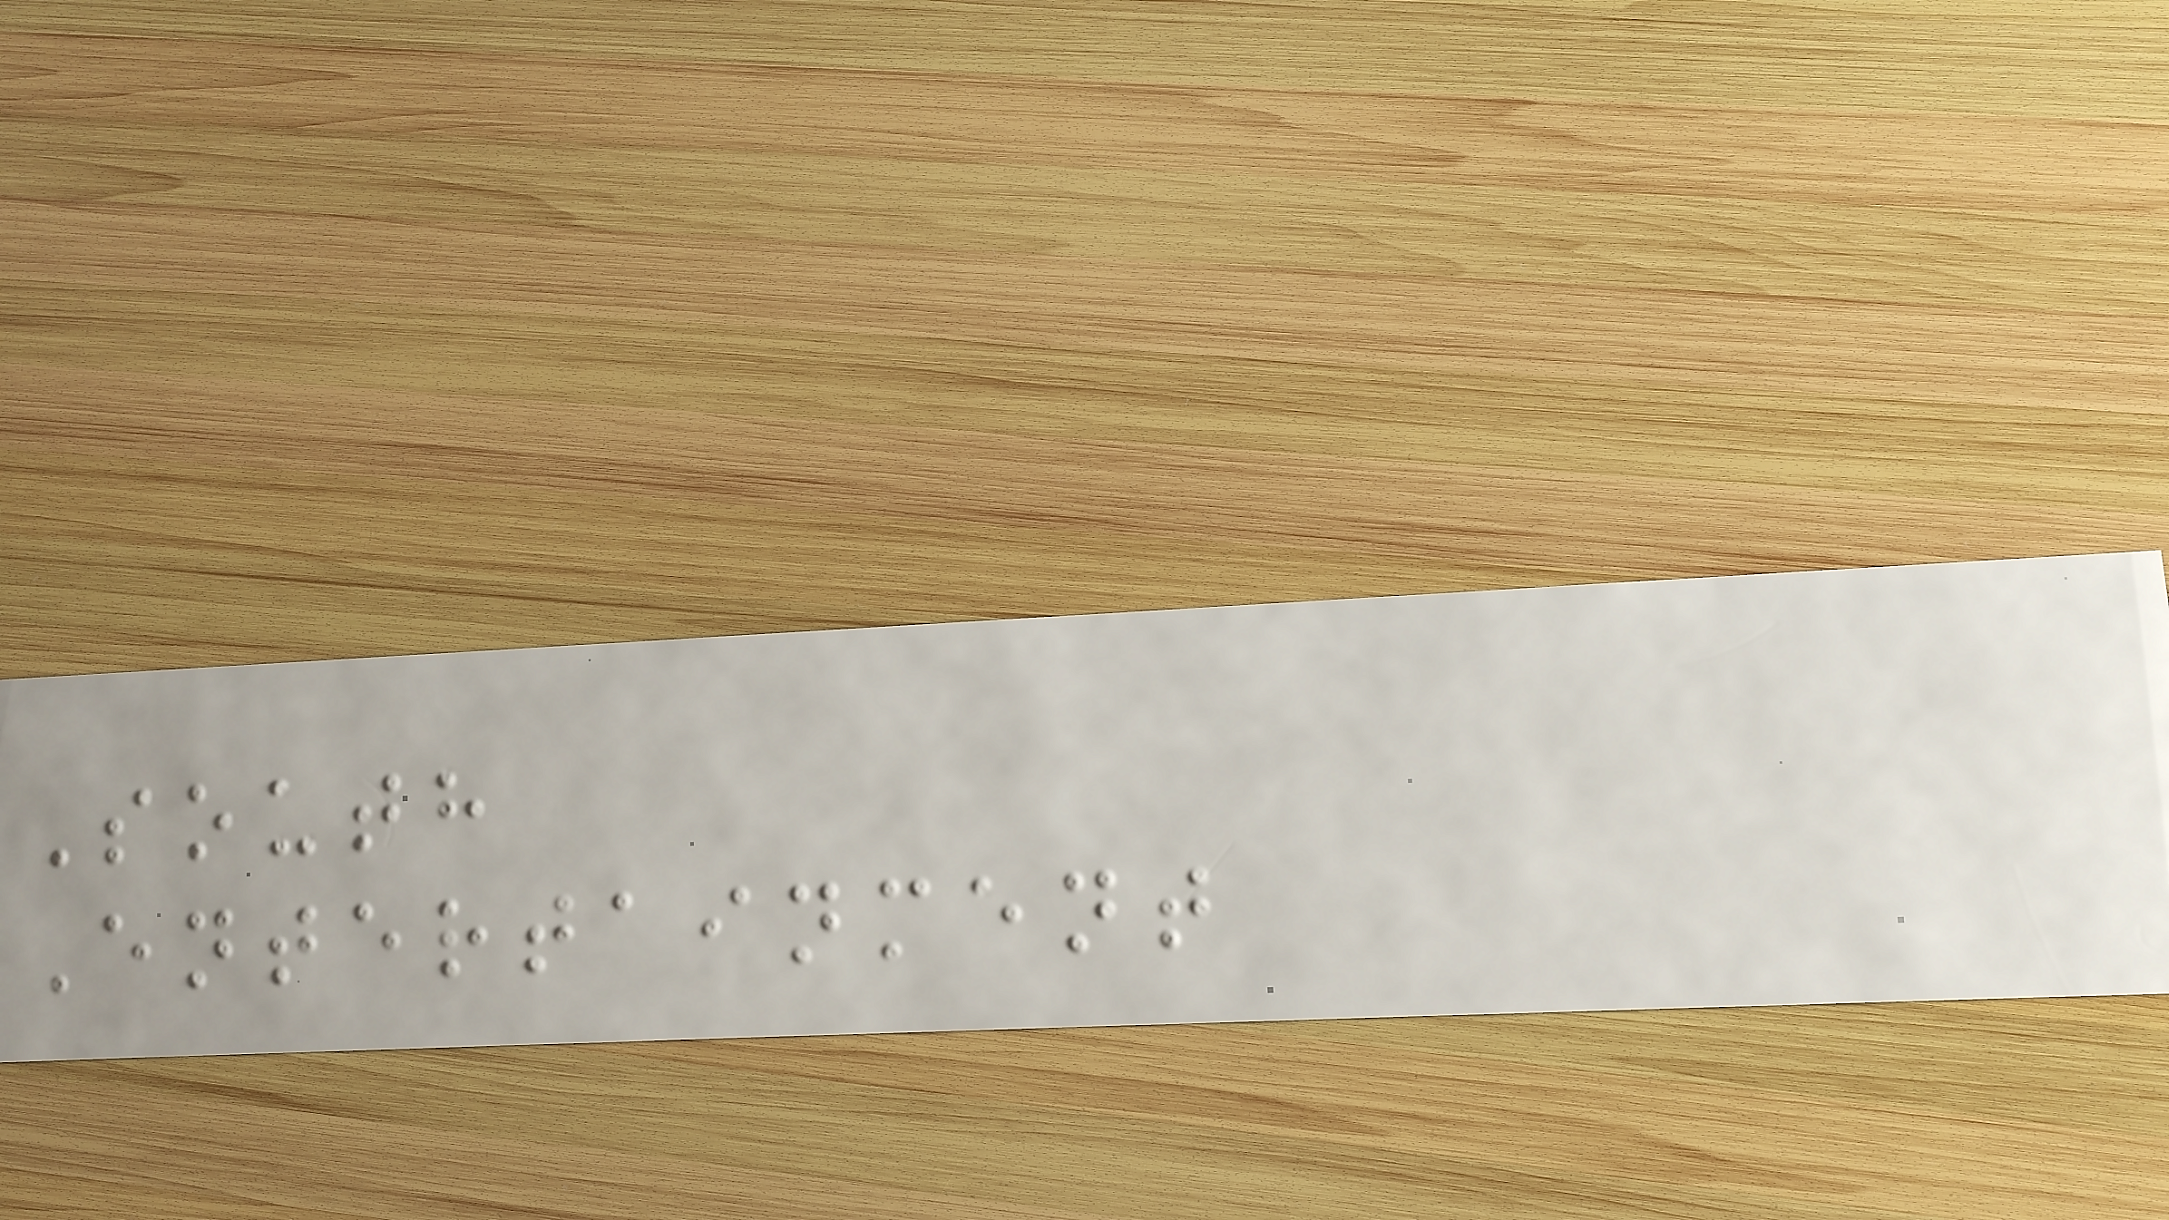South
Entertainment
